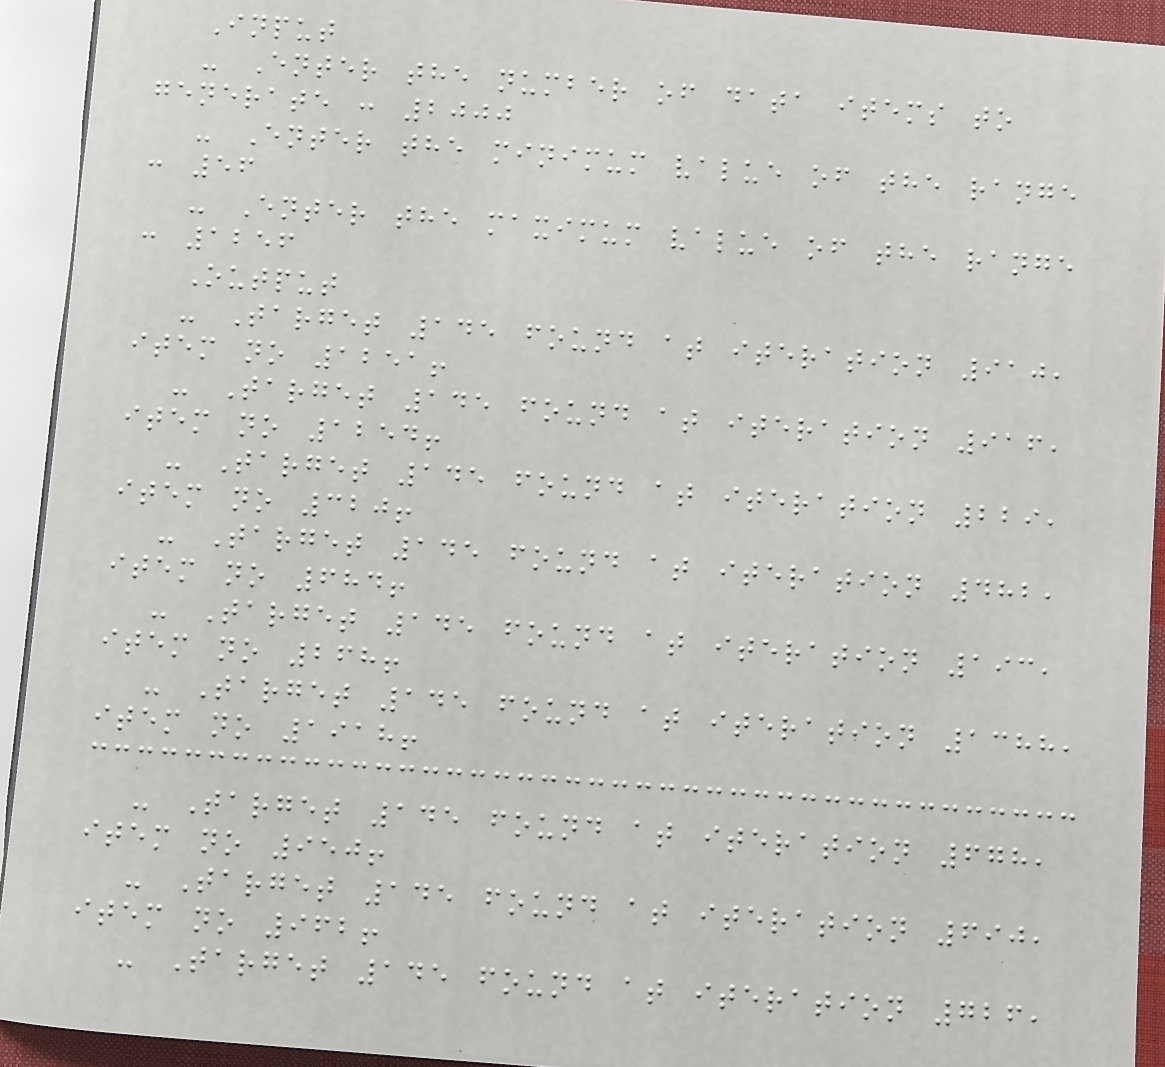Input
- Enter the number of data items to
generate : 2000
- Enter the minimum value of the range
: 56
- Enter the maximum value of the range
: 1256
Output
- Target 145 found at iteration 910,
item no 1251!
- Target 145 found at iteration 916,
item no 1254!
- Target 145 found at iteration 229,
item no 320!
- Target 145 found at iteration 482,
item no 684!
- Target 145 found at iteration 193,
item no 268!
- Target 145 found at iteration 1388,
item no 1918!
- Target 145 found at iteration 678,
item no 950!
- Target 145 found at iteration 690,
item no 962!
- Target 145 found at iteration 726,
